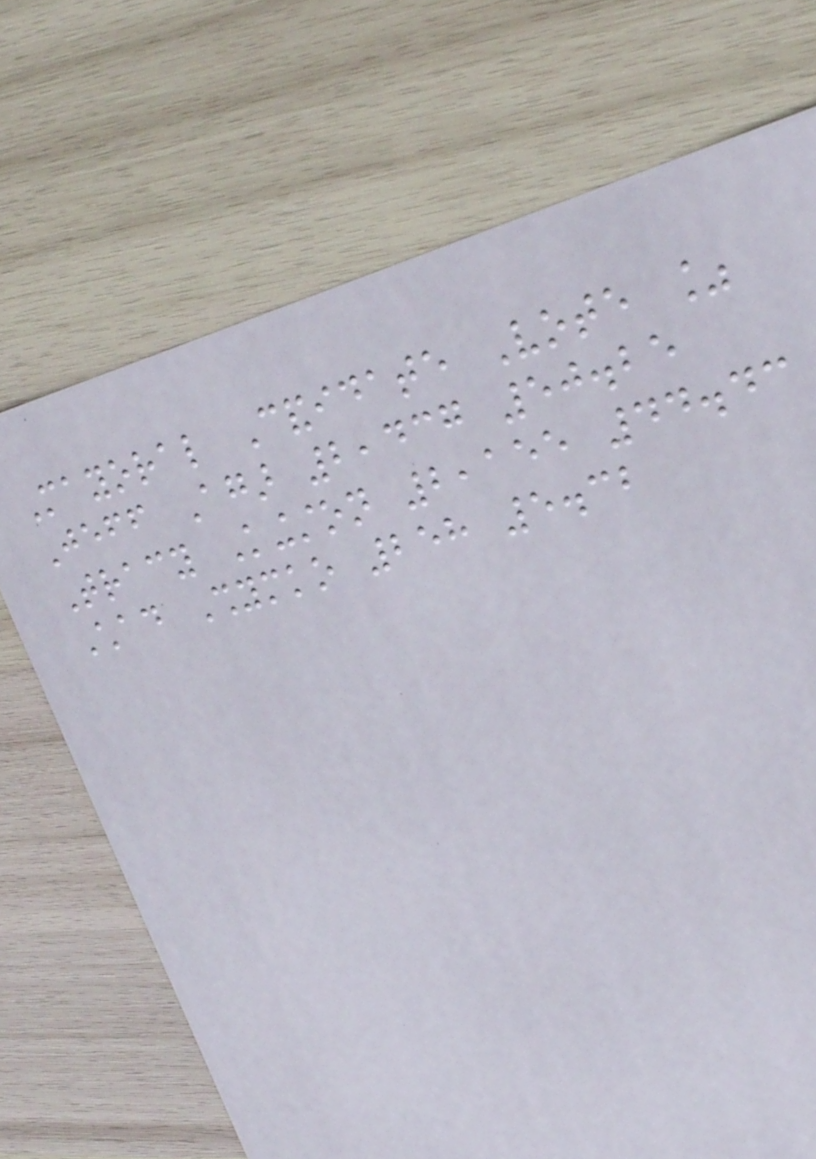Mayoral Candidate Vote %
Jeff Agar 2,437 50.25
Tracy Kingston 2,155 44.43
Chad Shymko 258 5.32
